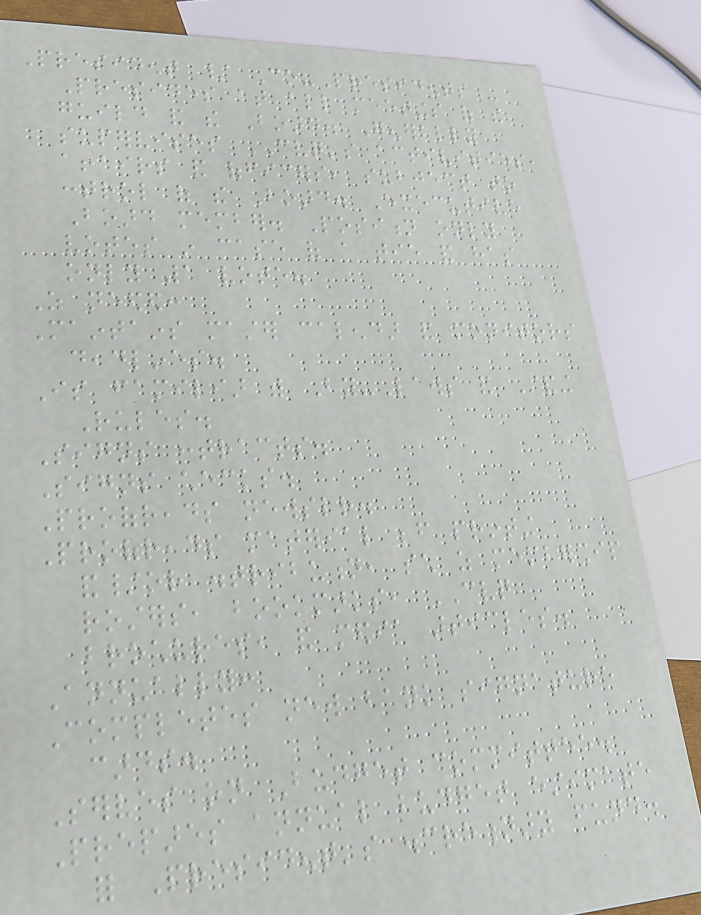President / Co-Presidents -
Presides at all meetings of the
guild and the Board. Generally
supervises CVQ's activities,
affairs and officers, subject to
control of the Board. Executive
Board member. Position only
votes in case of a tie and has
only 1 vote.
As needed:
Maintains master calendar and monitors
deadlines.
Is familiar with By-Laws and Standing
Rules.
Signs contracts.
Signs checks.
Proofreads newsletter.
Proofreads material before printing
and/or distribution, such as membership
rosters, bookmarks, CVQ
brochures, and media articles.
Annually:
Completes new bank signature
cards.
Serves on Budget committee.
Prepares annual budget estimate
for President's discretionary fund.
